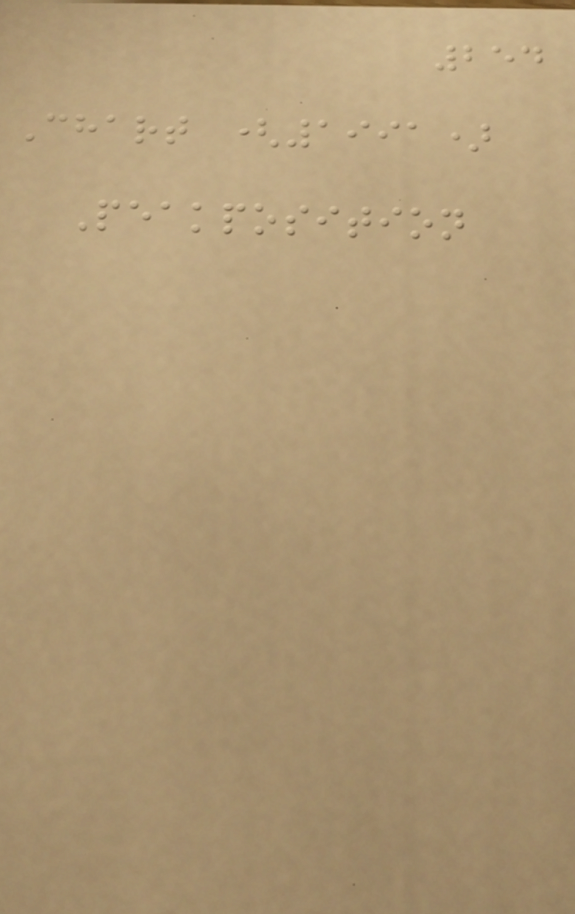254
Chart (1991)
Peakposition
